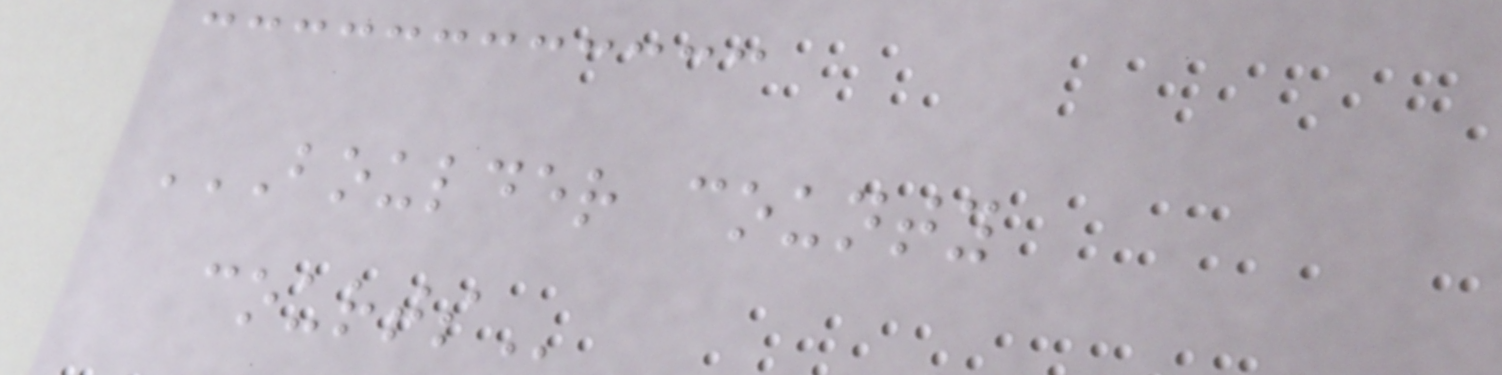BOULDER COUNTY
COURTS
